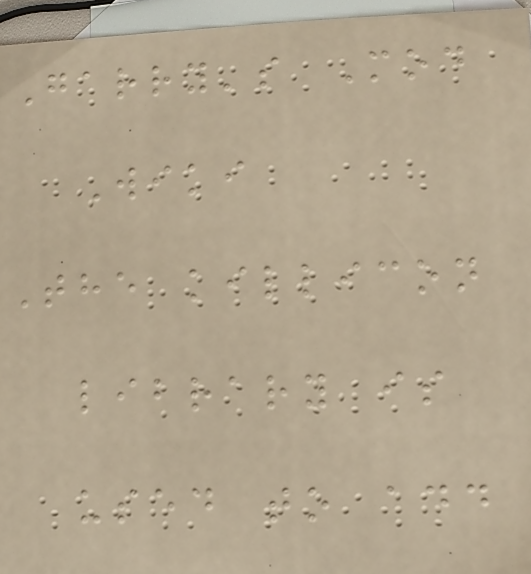Garry's Mod
Wiki
The killicon
library is
used to add
